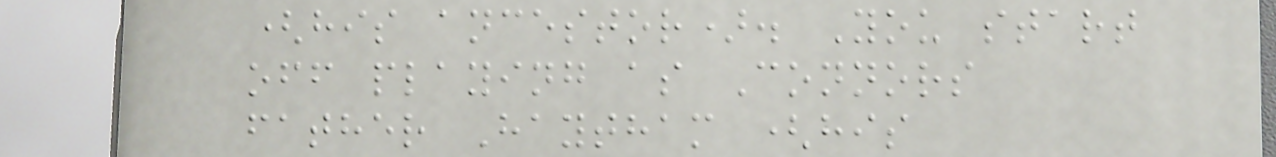(his ancestor). You start
off playing as Connors
father Haytham (his
